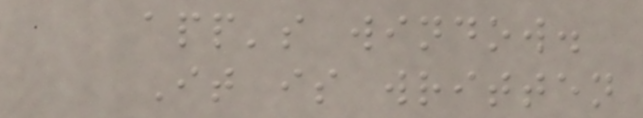app's window.
It is written
